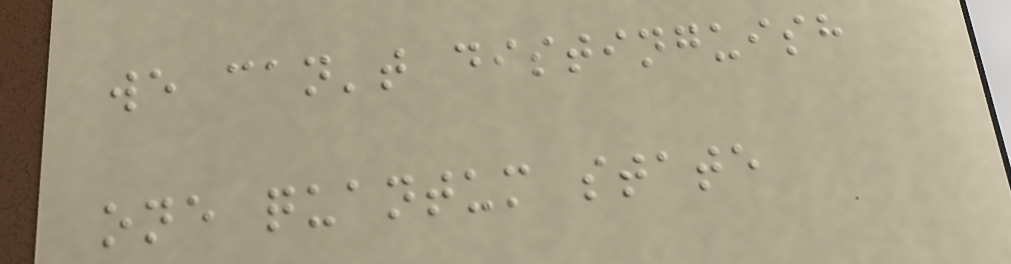we can't distinguish
one quantum state
